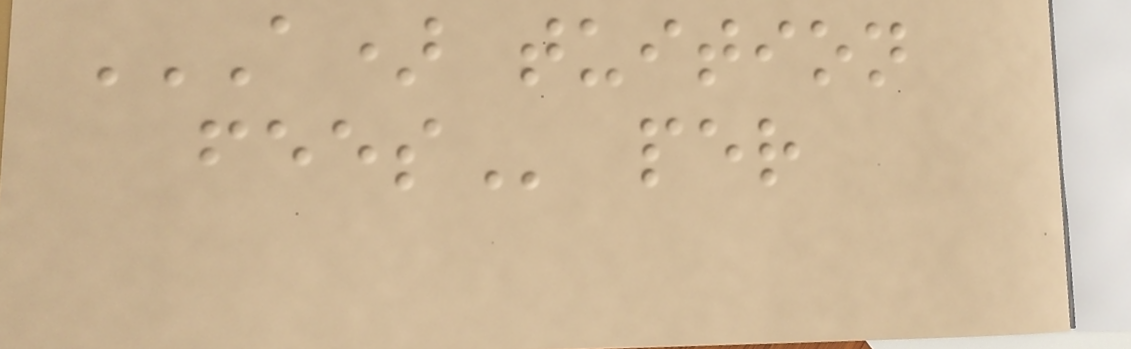A) TUITION
FEES per
